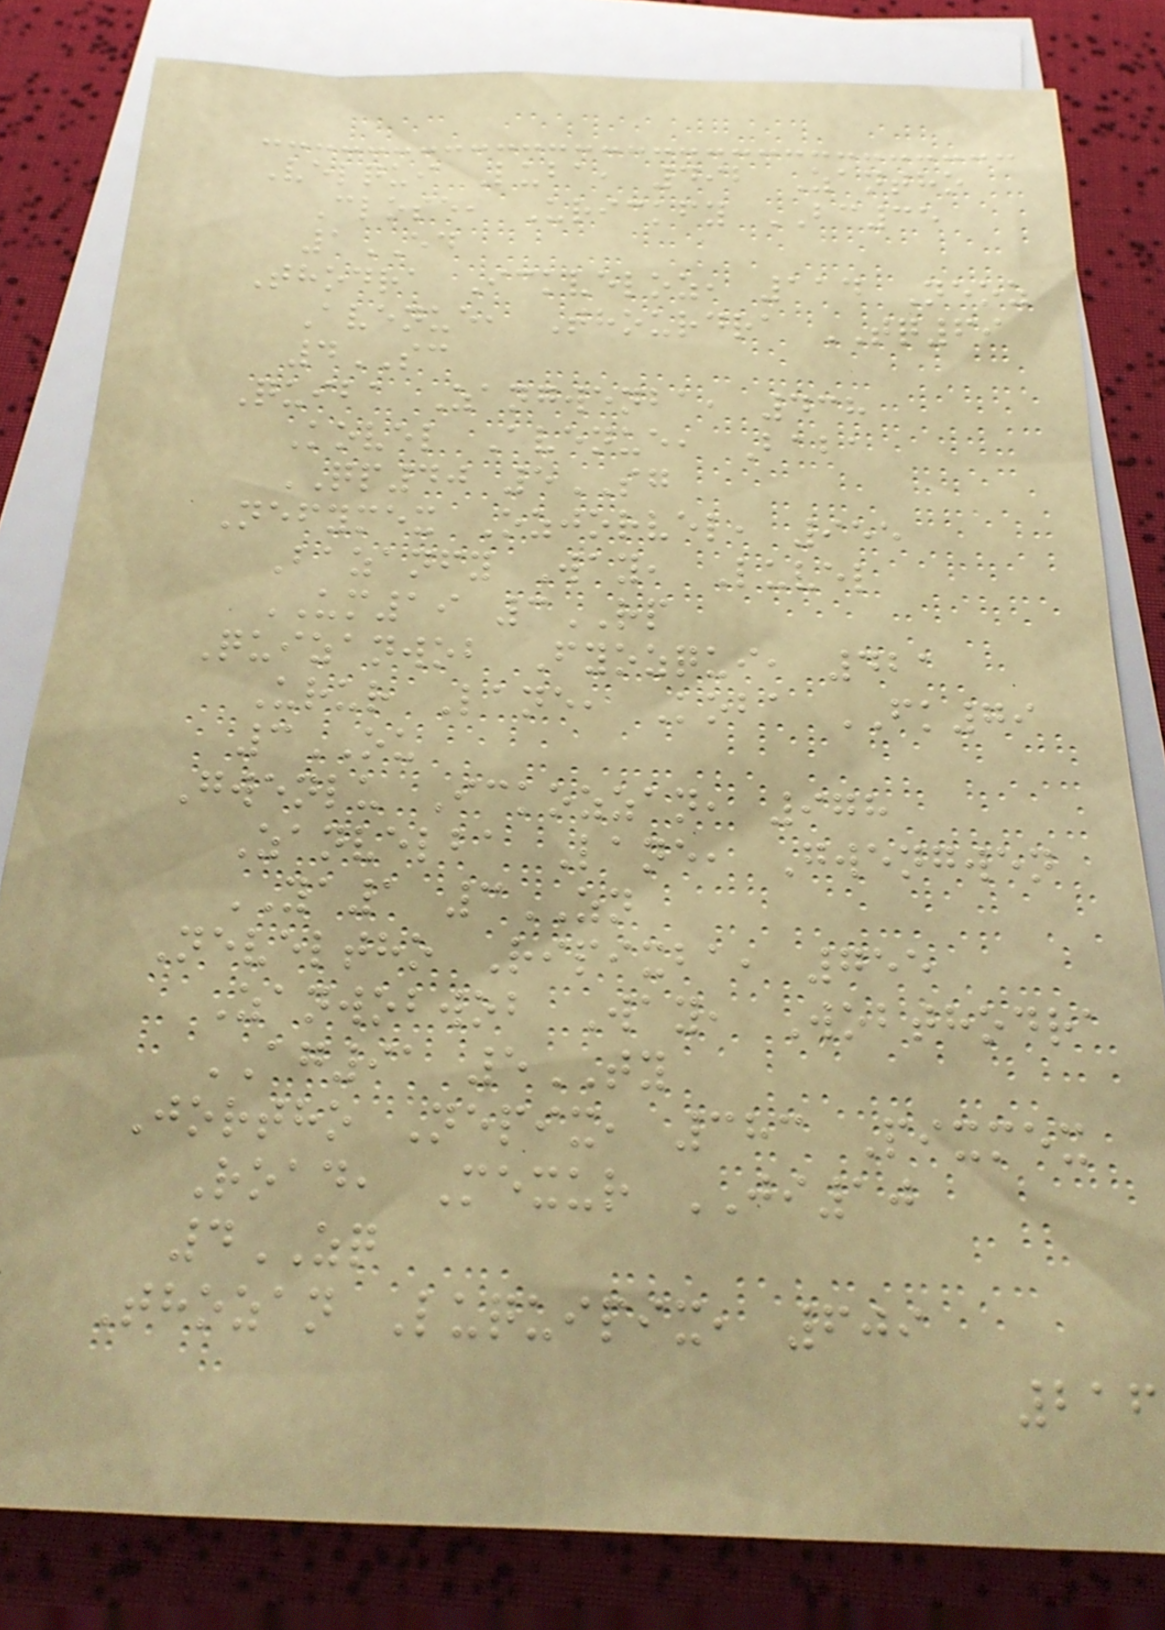Velqui Luba, 492 Zantho
Close, Urickfy BC35
1ED
Thodra Ickveloz, 114 Neoz
Avenue, Thourdra TQ69
4SC
Quiba Zangwenba, 438
Kovel Avenue, Baba
QP40 5SG
Nefymex Ozjorvel, 955
Bazanfy Way, Luvel
UM19 3RP
Quizanwob Fyozqui, 421
Urur Lane, Koba FK79
3OU
Gwenlu Ickozzan, 978
Zanvelba Lane, Gwengwen
YA1 3ZN
Neveltho Ripixba, 755
Zanwobwob Way, Wobthodra
AG91 5TY
Jortho Nepix, 383 Pixmex
Road, Mexur JI10
4ZQ
Thozan Luquipix, 609
216
